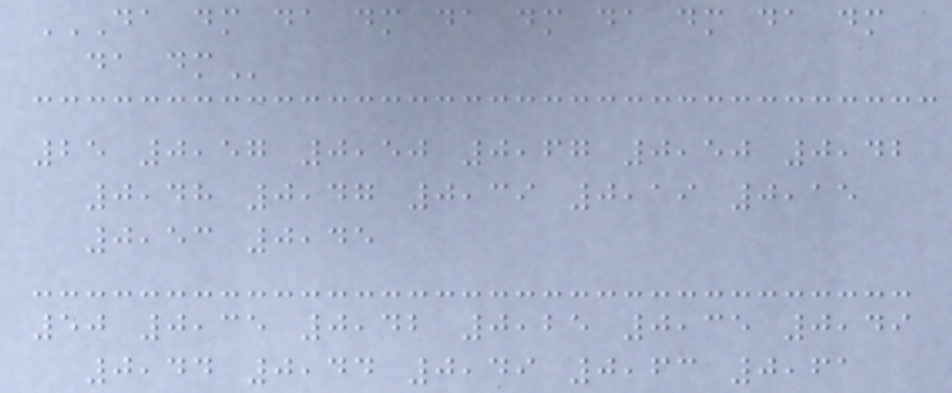DA DM DA DM DA DM DA DM DA DM
DA DM
25 0,57 0,50 0,67 0,50 0,42
0,48 0,47 0,39 0,19 0,15
0,53 0,45
50 0,35 0,42 0,25 0,35 0,49
0,44 0,44 0,49 0,63 0,61
